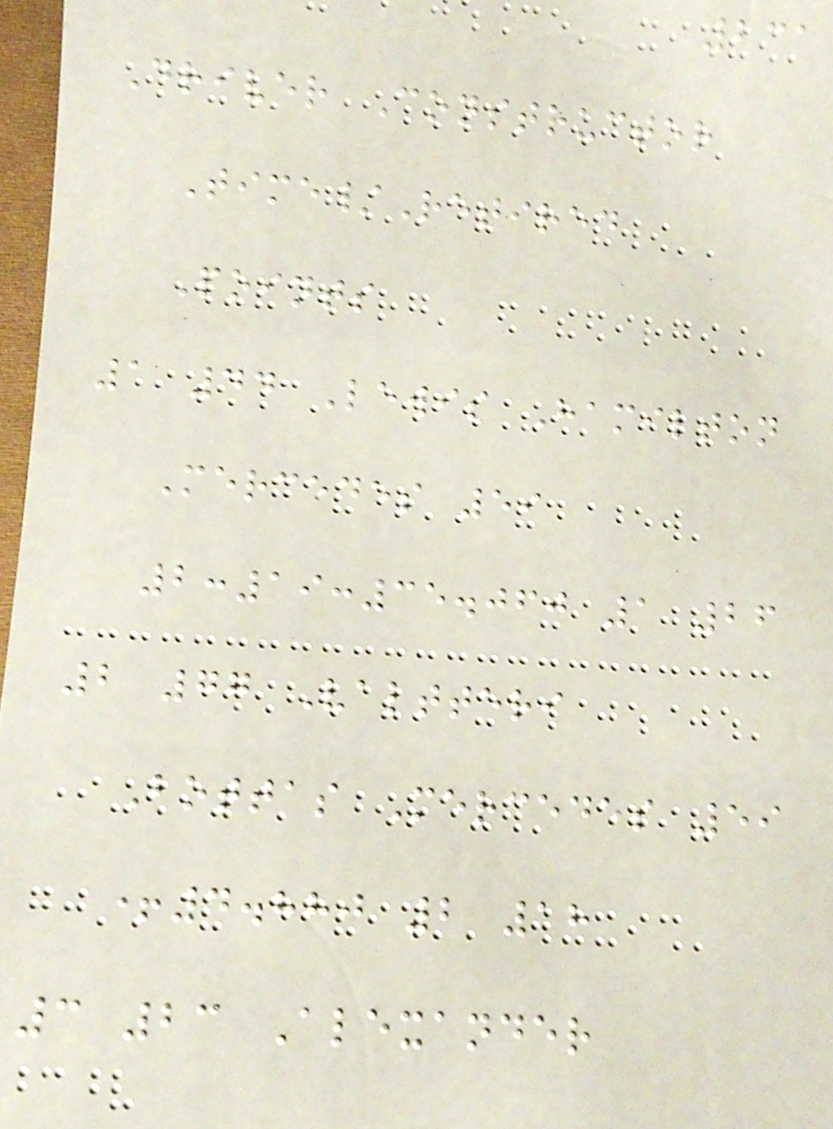231
Driver Constructor
Time/Retired
Points
1 44 Lewis Hamilton
Mercedes 59
2:19:35.060 1 26
2 77 Valtteri
Bottas Mercedes 59
+4.880 2 18
3 23 Alexander
